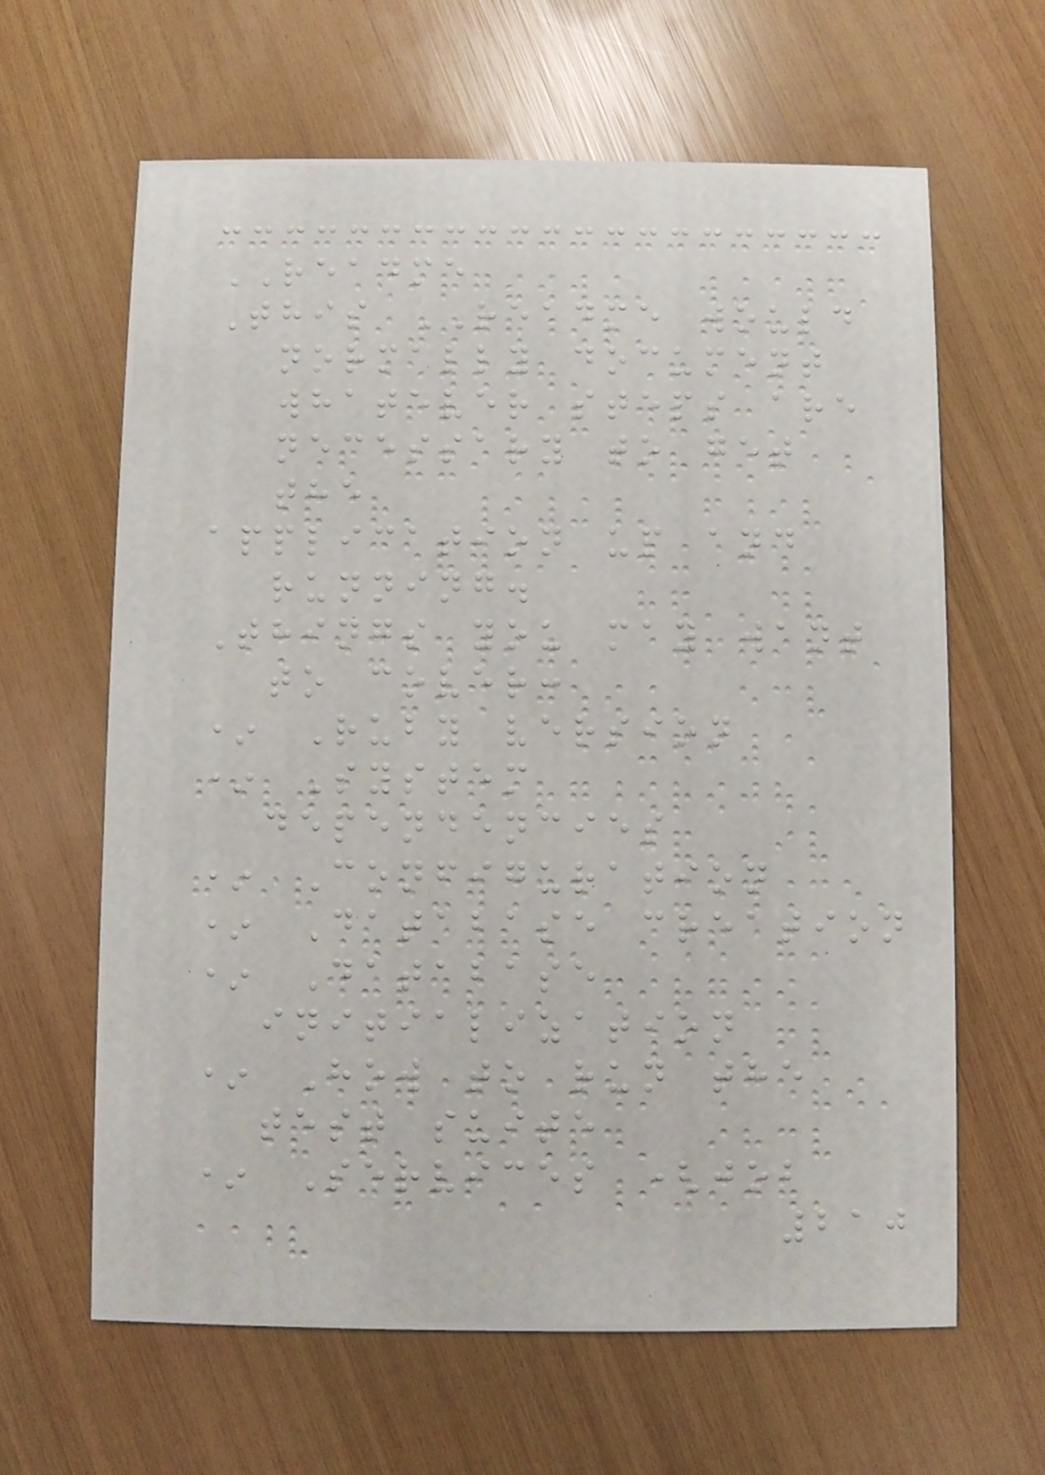README
This README would
normally document
whatever steps are
necessary to get
the
application up and
running.
Things you may want
to cover:
* Ruby version
* System
dependencies
* Configuration
* Database creation
* Database
initialization
* How to run the
test suite
* Services (job
210
